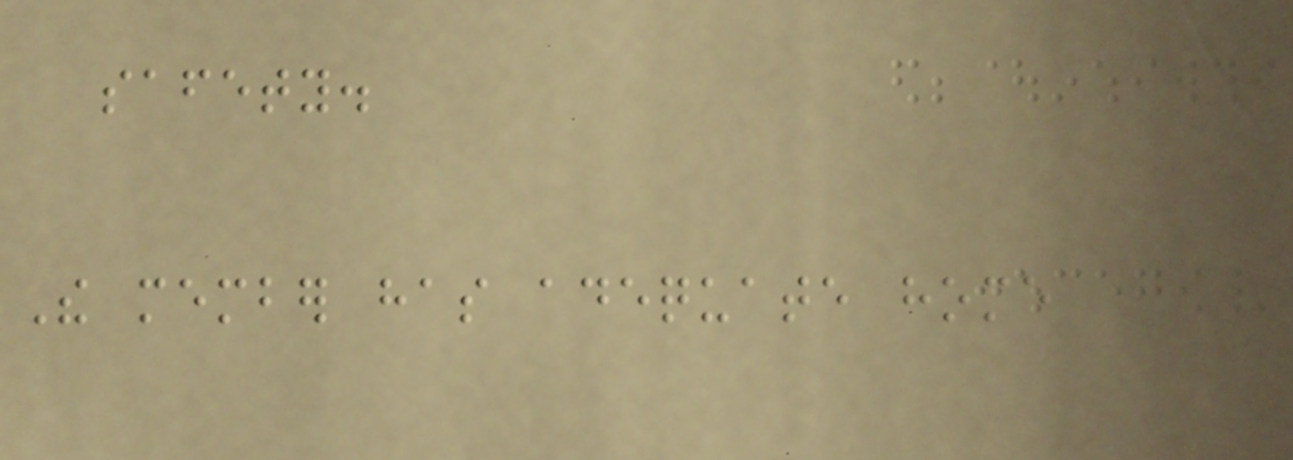safety.
The member has adequate home
